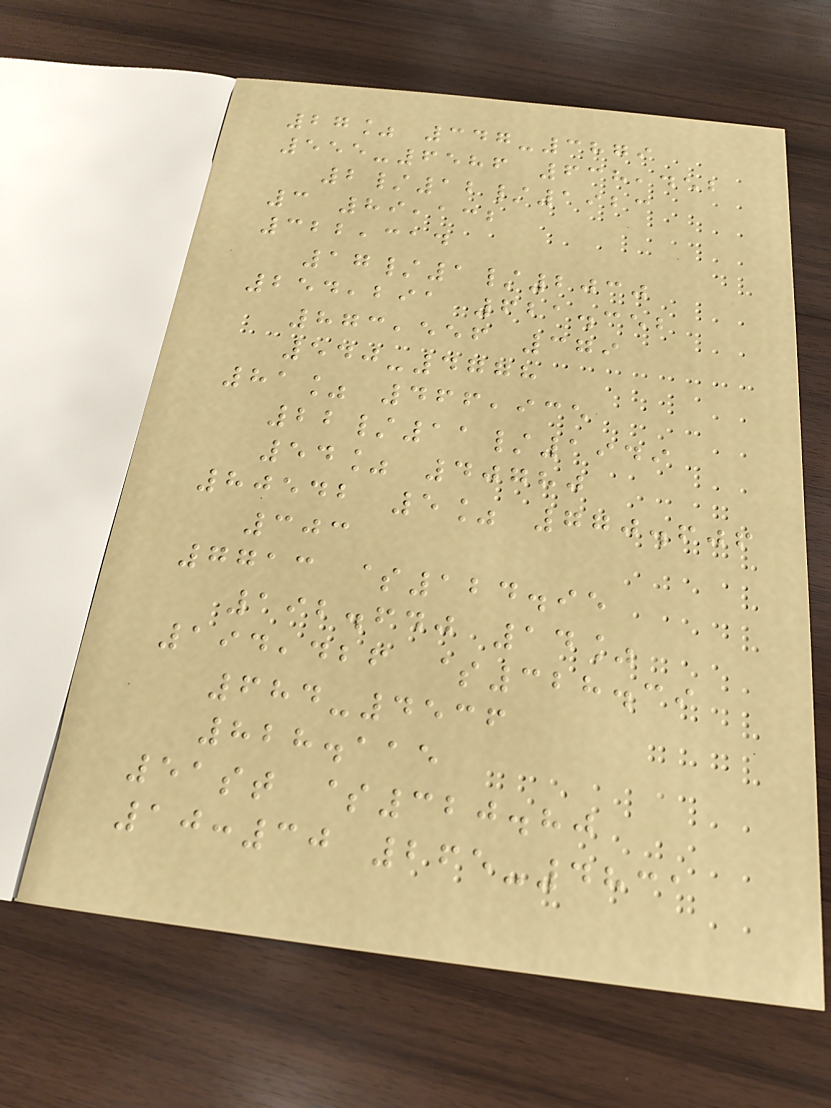27% 347-3879
555-6586 638,452
2/12/1923
3 89,132
322,314
17/1/2030
254,291 621.352
873,556 379
540-4778
81% 466,935
22/11/1949
54% 40780
80542 5% 770.606
303
7713 $124.95
192.640 14%
194,426 $328.39
684-4536
828.115
51st $320.80
10:30 265-4831
